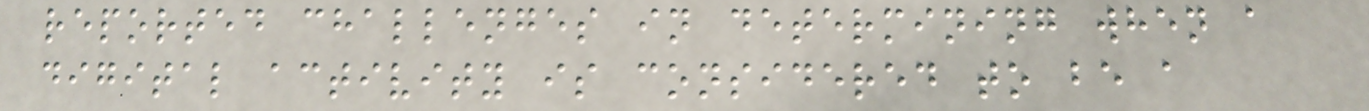reported challenges in determining when a
digital activity is considered to be a
